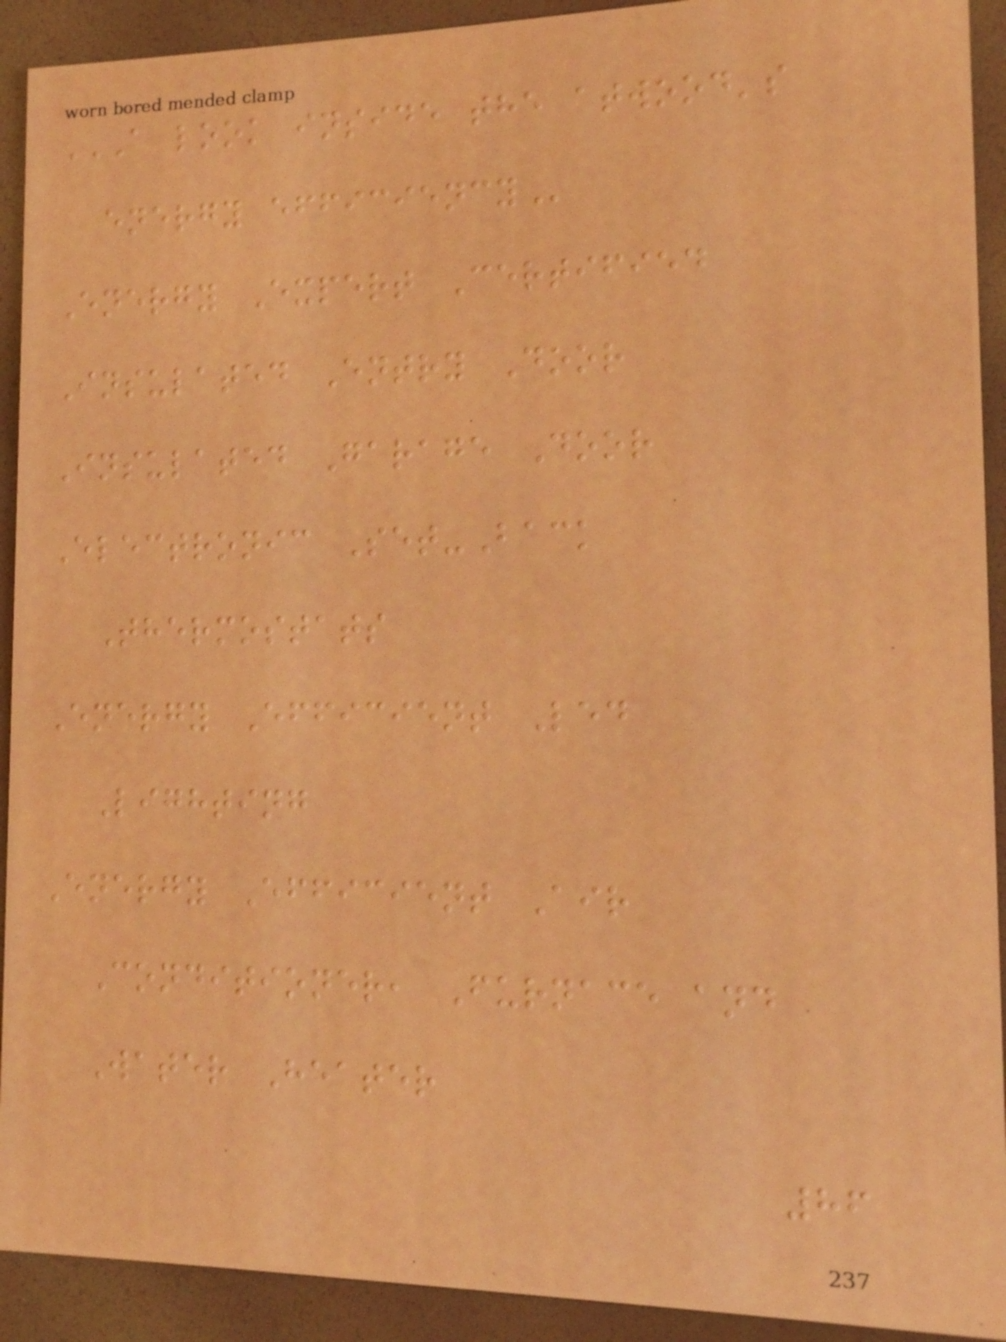A LOOK INSIDE THE ATWOOD'S
ENERGY EFFICIENCY
Energy Expert Certified
Insulated Entry Door
Insulated Garage Door
Electronic Set-Back
Thermostats
Energy Efficient Led
Lighting
Energy Efficient Air
Conditioner, Furnace and
Water Heater
86
